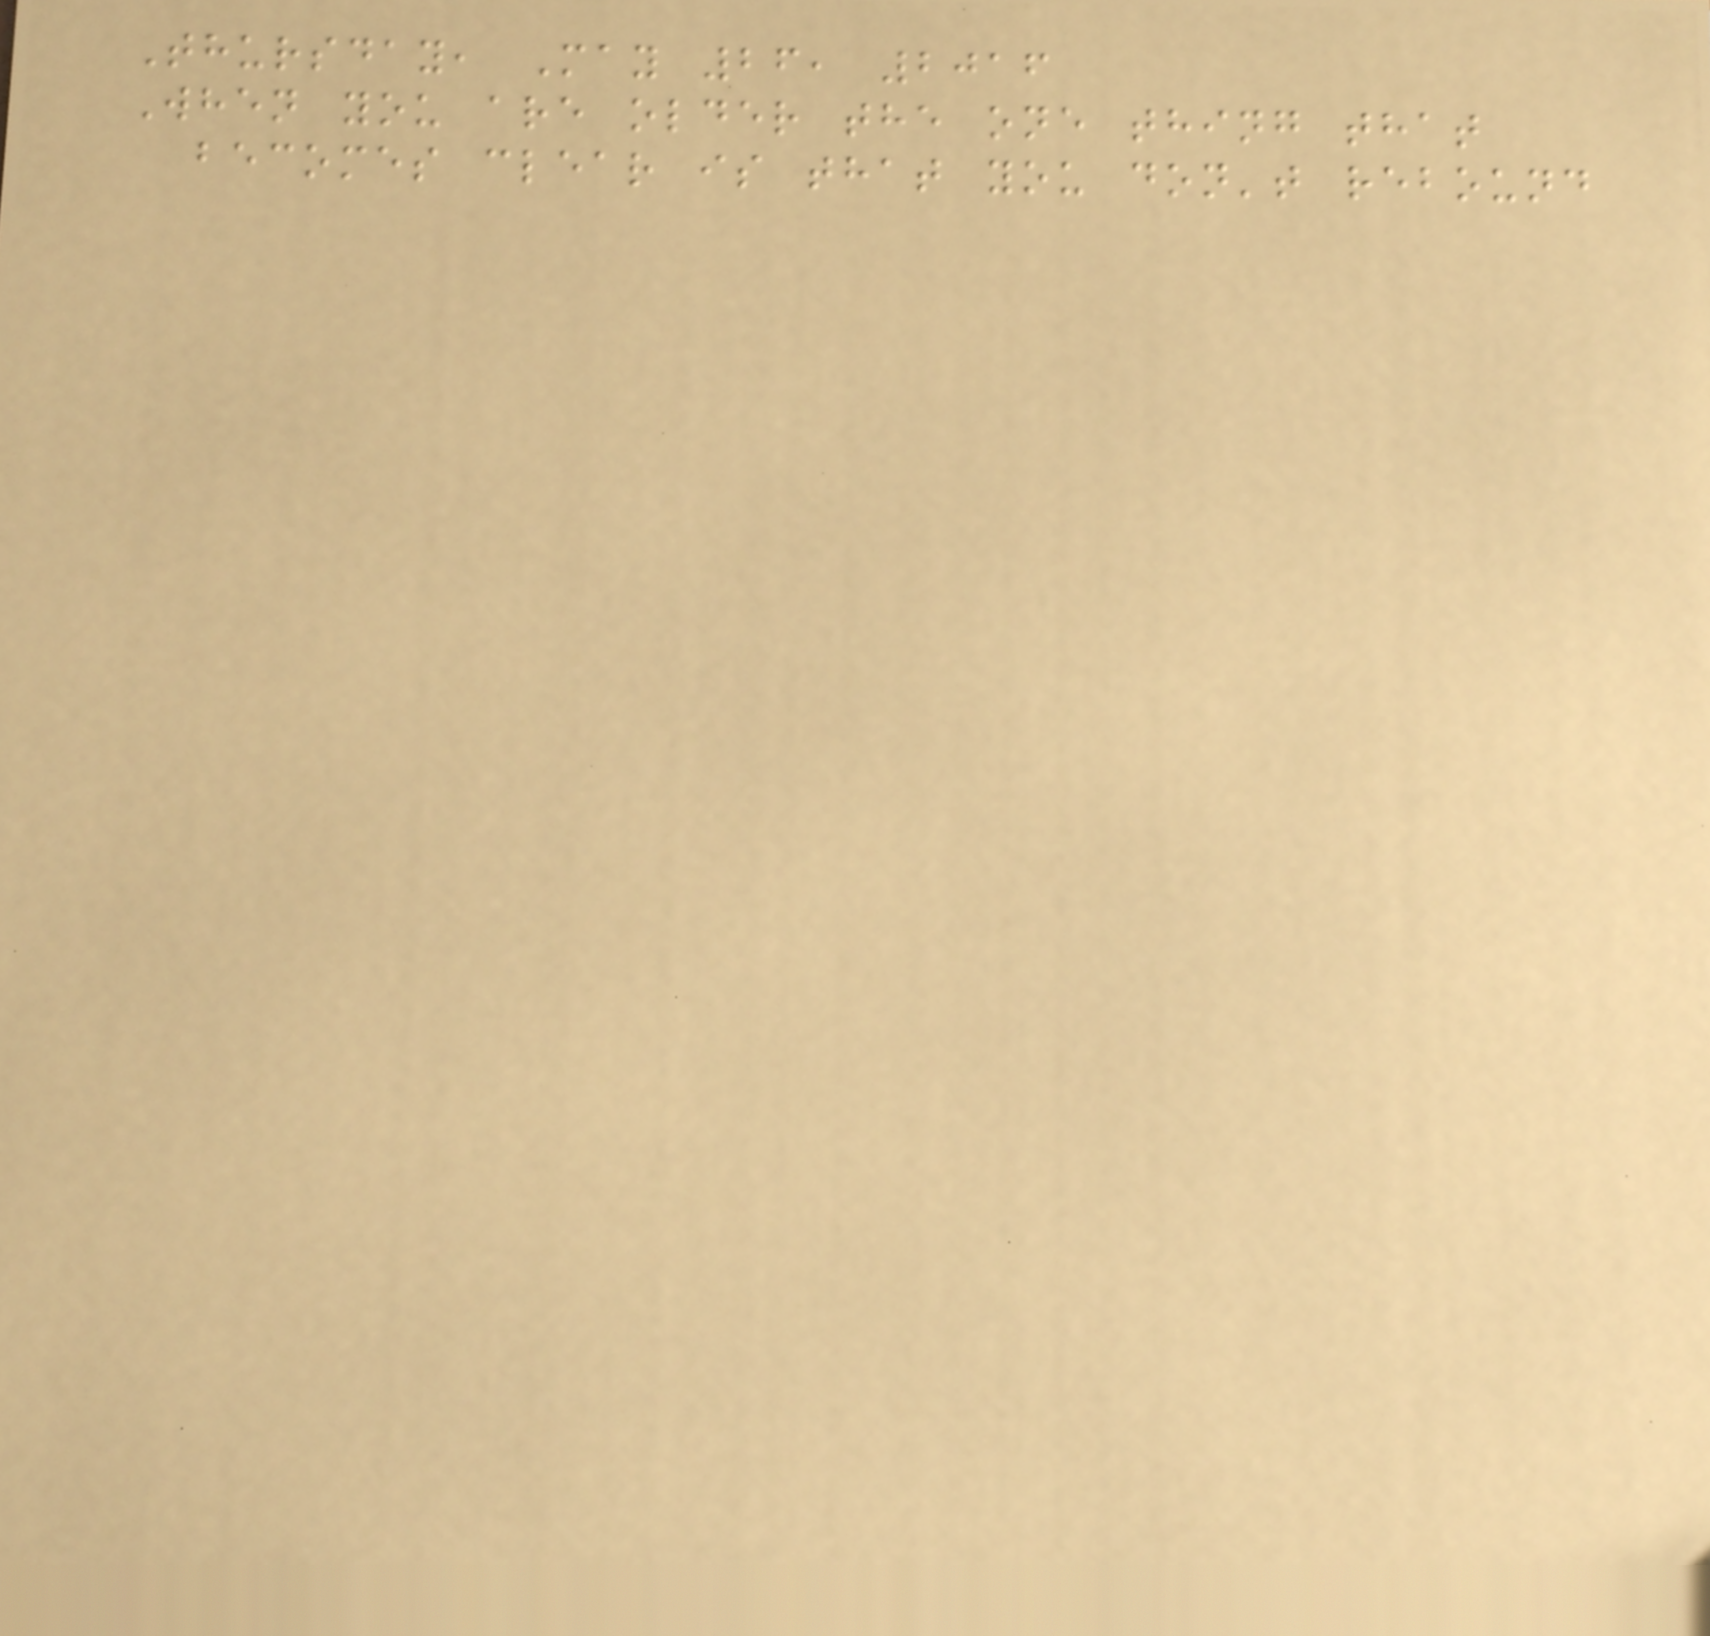Thursday, May 26, 2016
When you are older the one thing that
becomes clear is that you don't rebound
